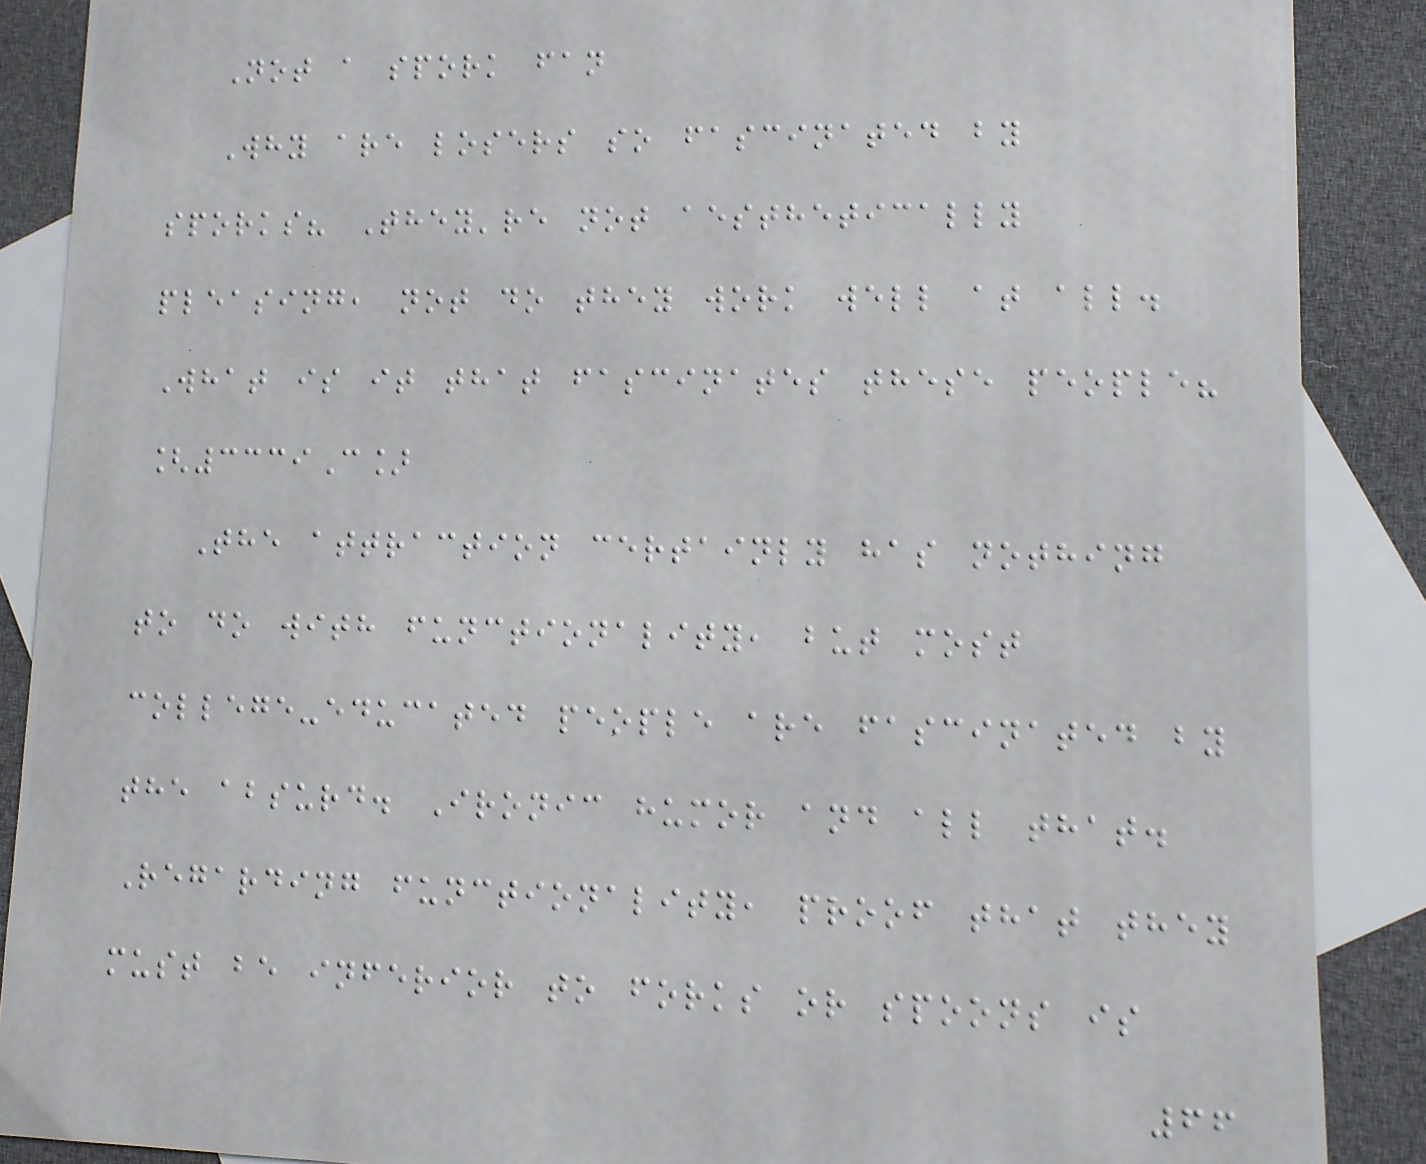Not a spork fan
Why are losers so fascinated by
sporks? They're not aesthetically
pleasing, not do they work well at all.
What is it that fascinates these people?
[3339C]
The attraction certainly has nothing
to do with functionality, but most
college-educated people are fascinated by
the absurd. Ironic humor and all that.
Regarding functionality, proof that they
must be inferior to forks or spoons is
66
